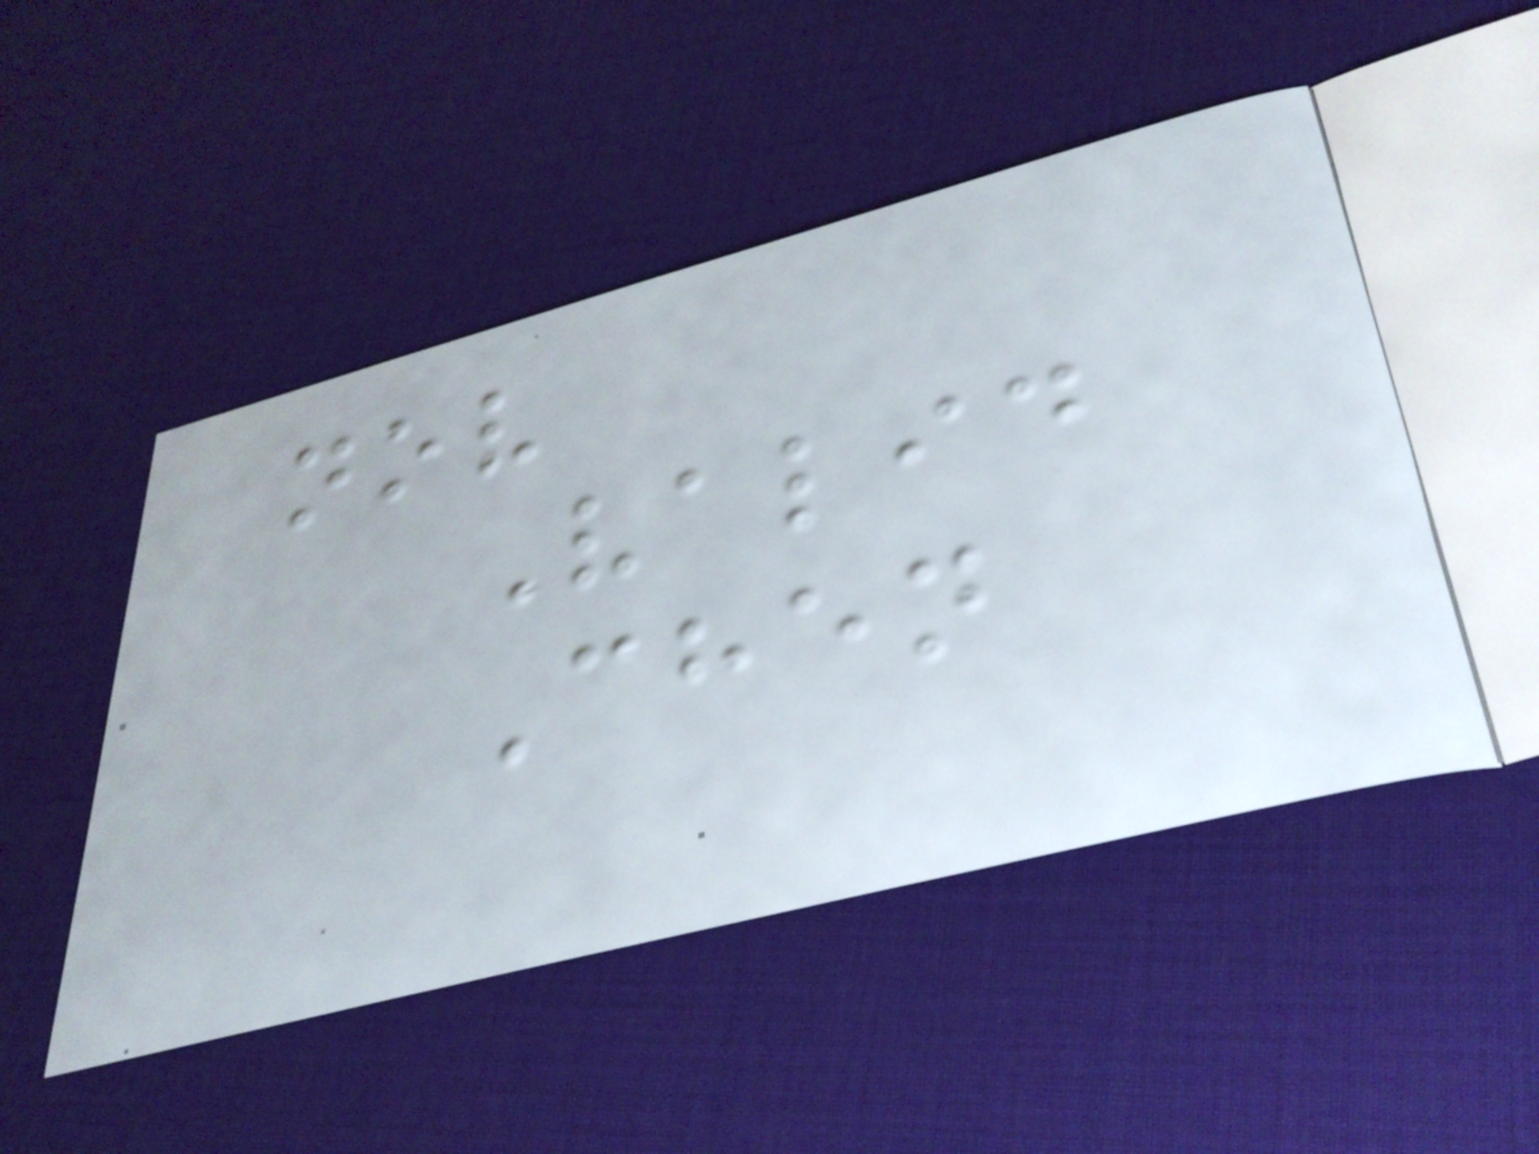nov
Valid
Chen
